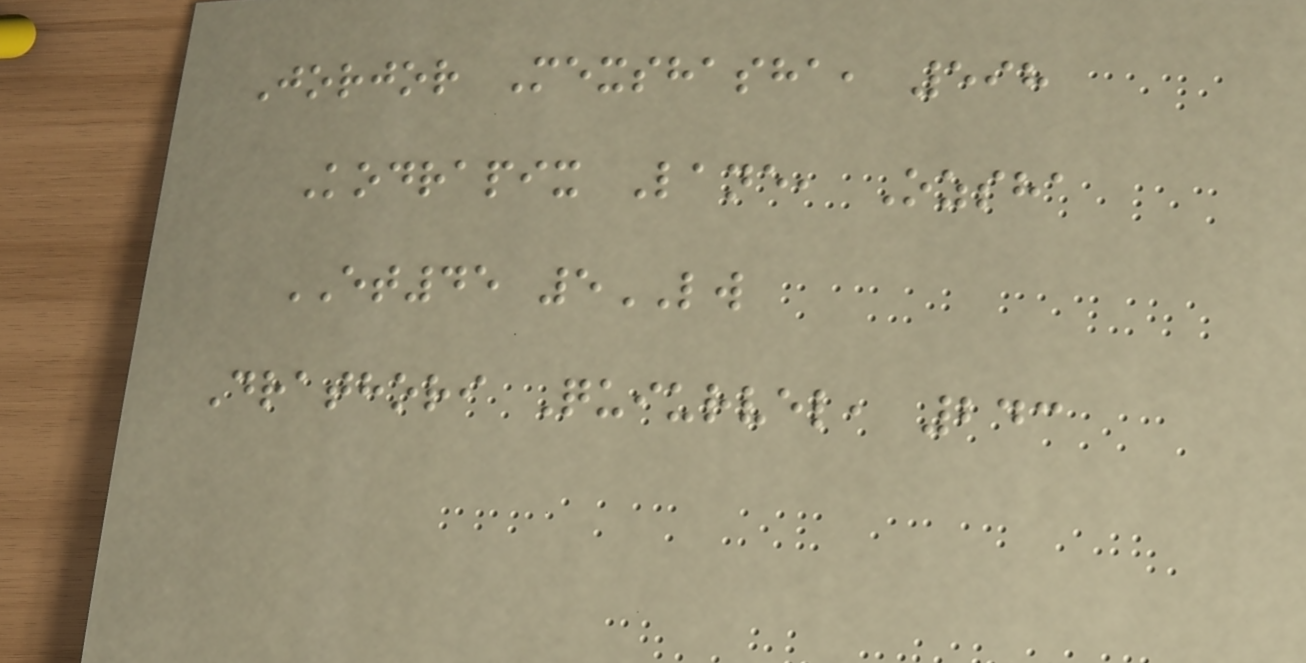Jorjor Mexshasha, 598
Kodrapix Lane, Ozsha
ET45 5LW
Drathori Quiurvel, 243
